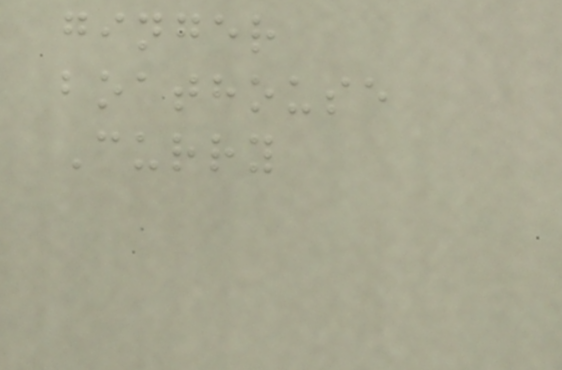ginger
boathouse
Curry
